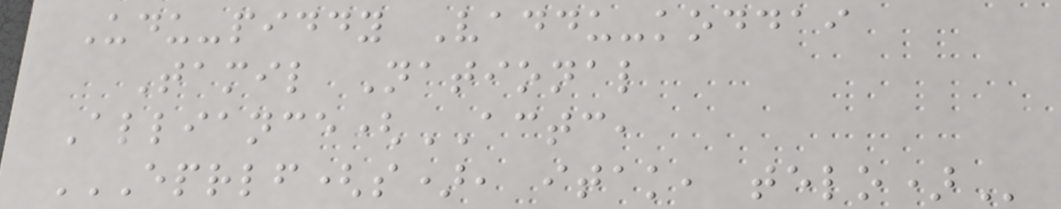Udu-piddy Vaddu-koddai
Tamil National
Alliance(ACTC,
EPRLF(S), ITAK, TELO)
